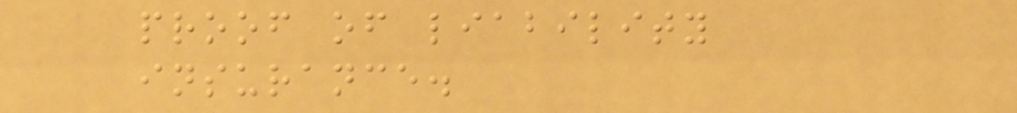proof of liability
insurance.
